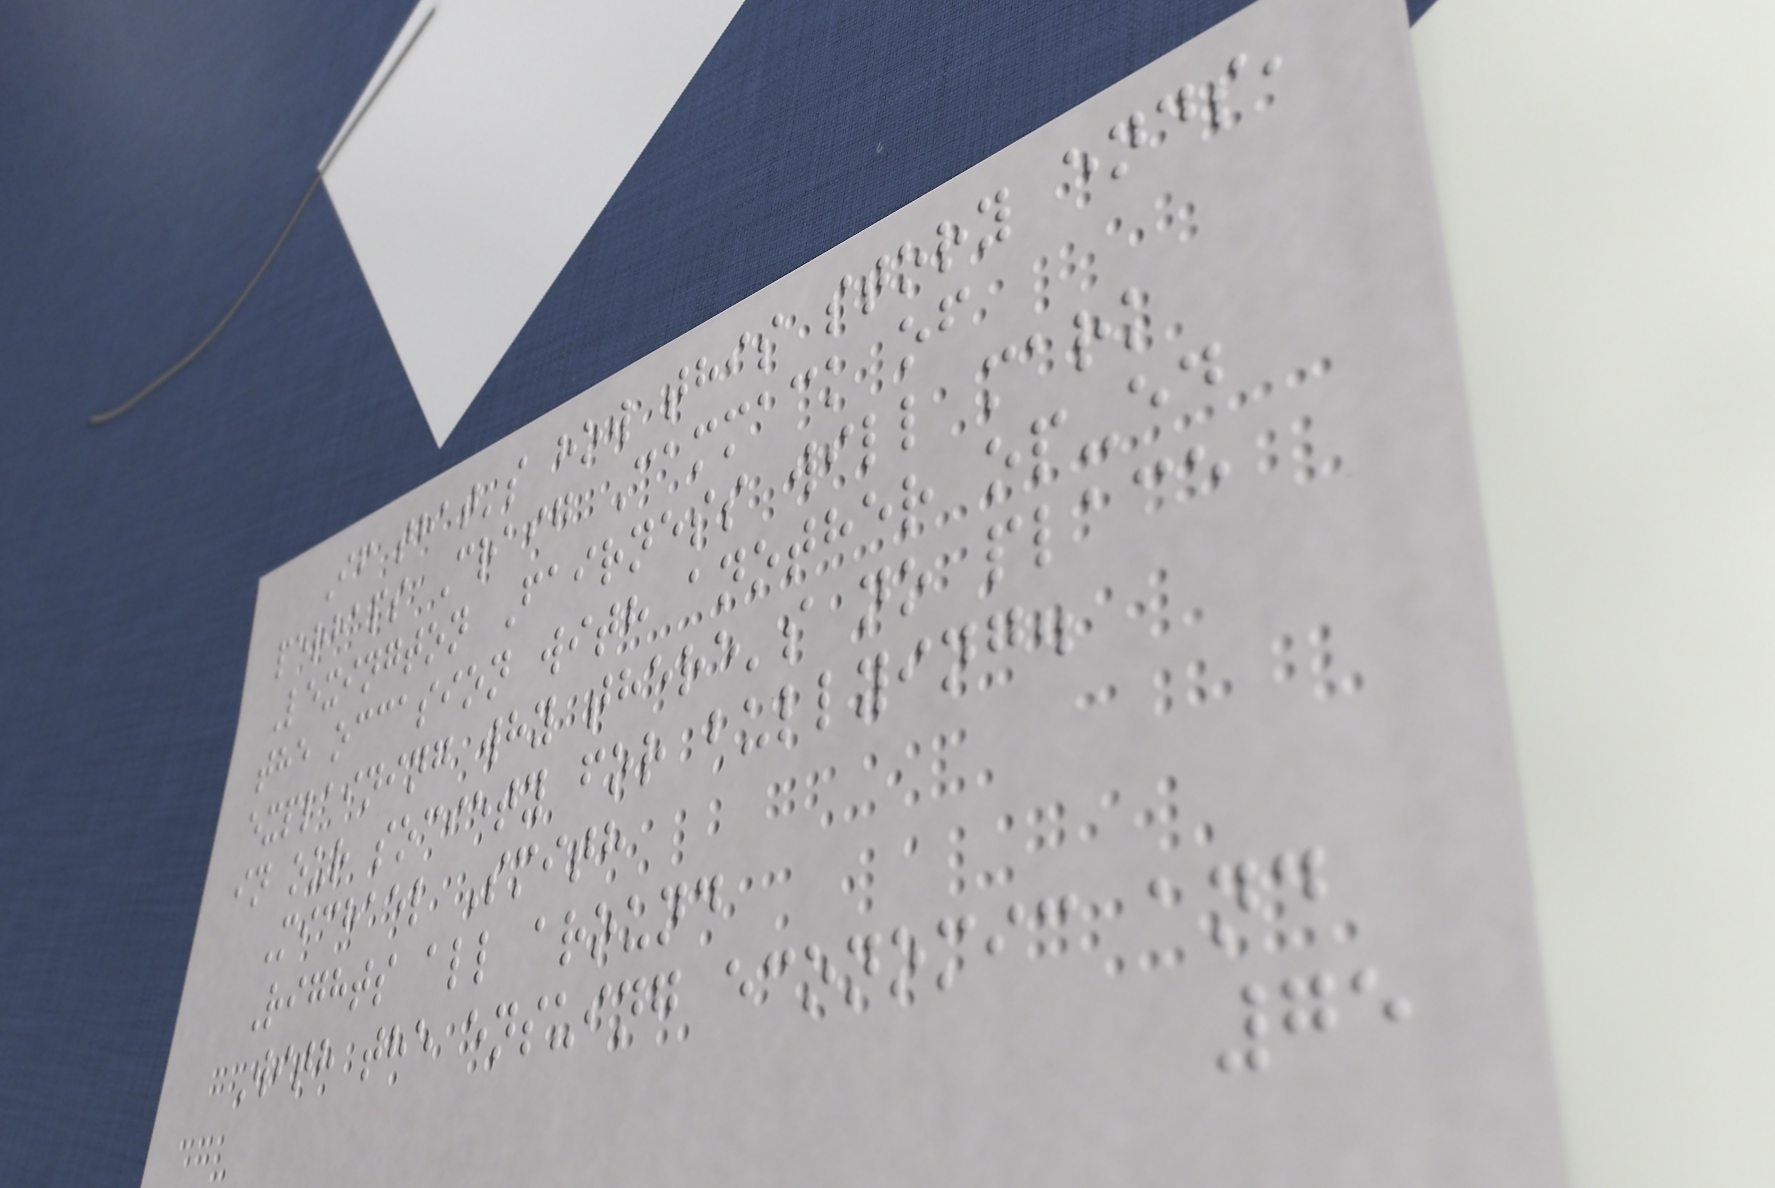If that's how this story ends,
perhaps Craig Cammack of
Lexington Fairness will mark
the occasion with another op-ed
explaining why there's no place
in our society for bullying.
Michael Smith
Rights all around
With the ensuing economic and
75
